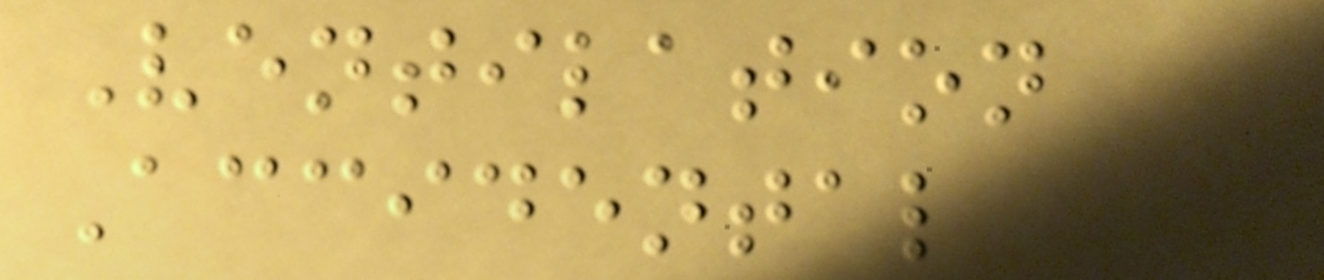Ventilation
Accidental
